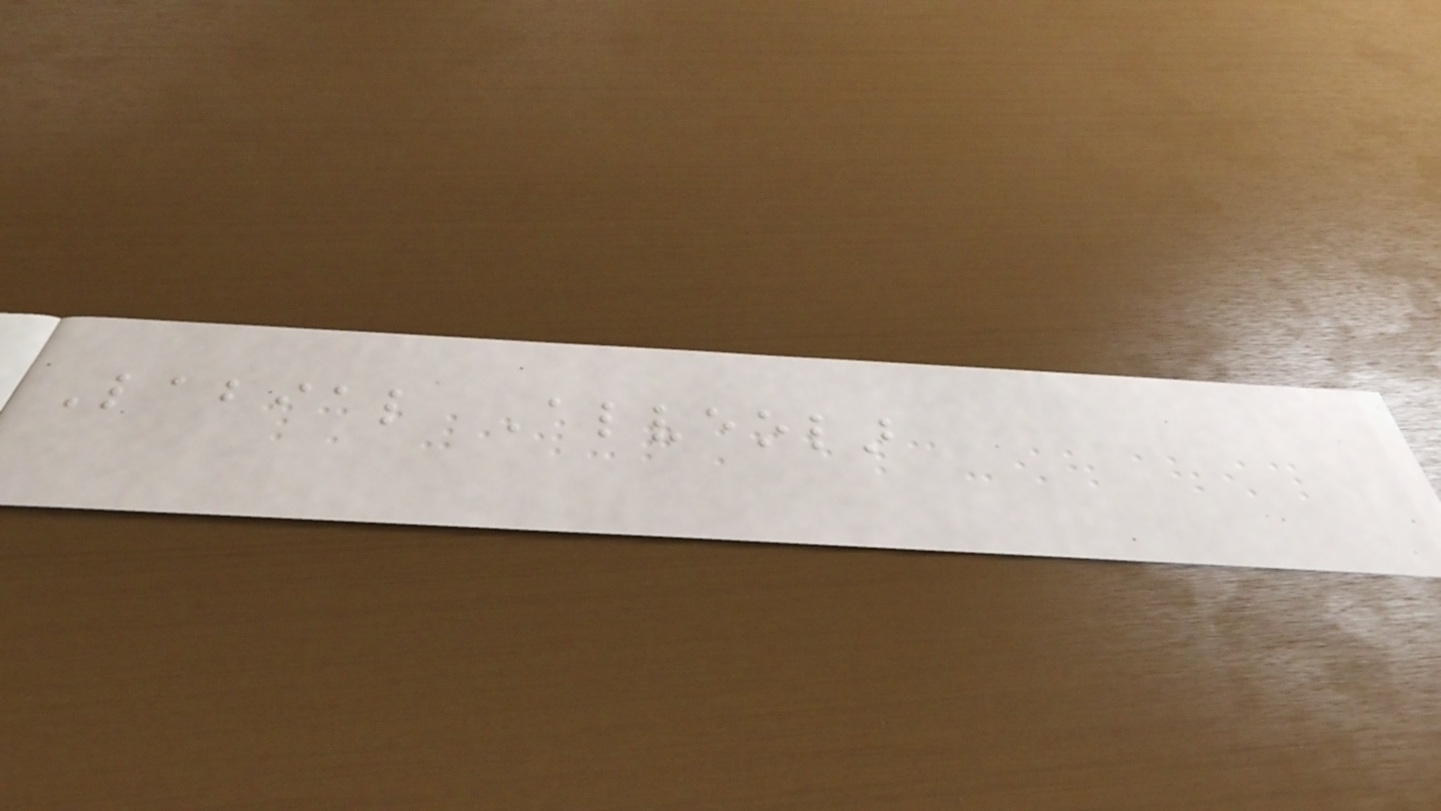Labial Alveolar
